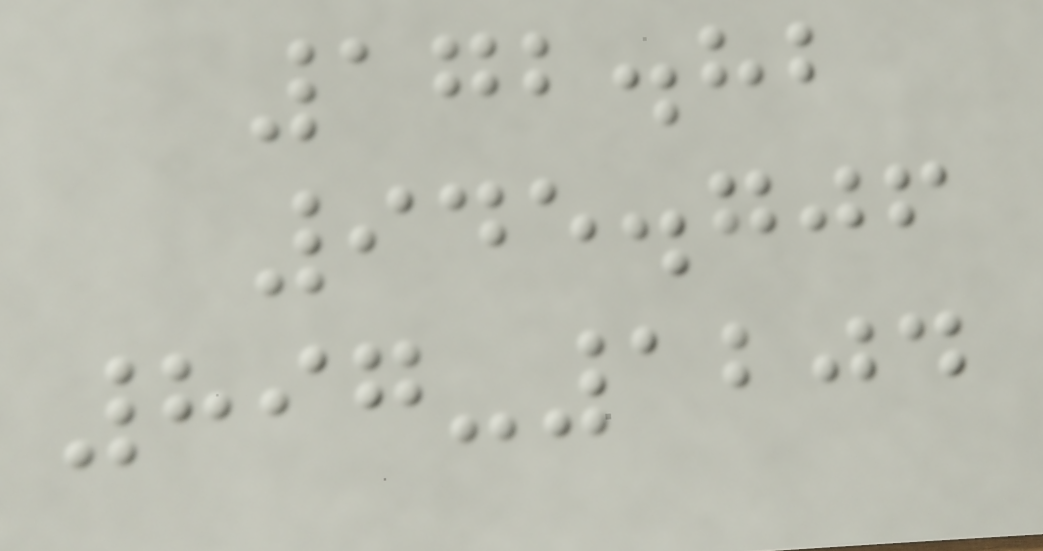172.82
945.706
897-1204
